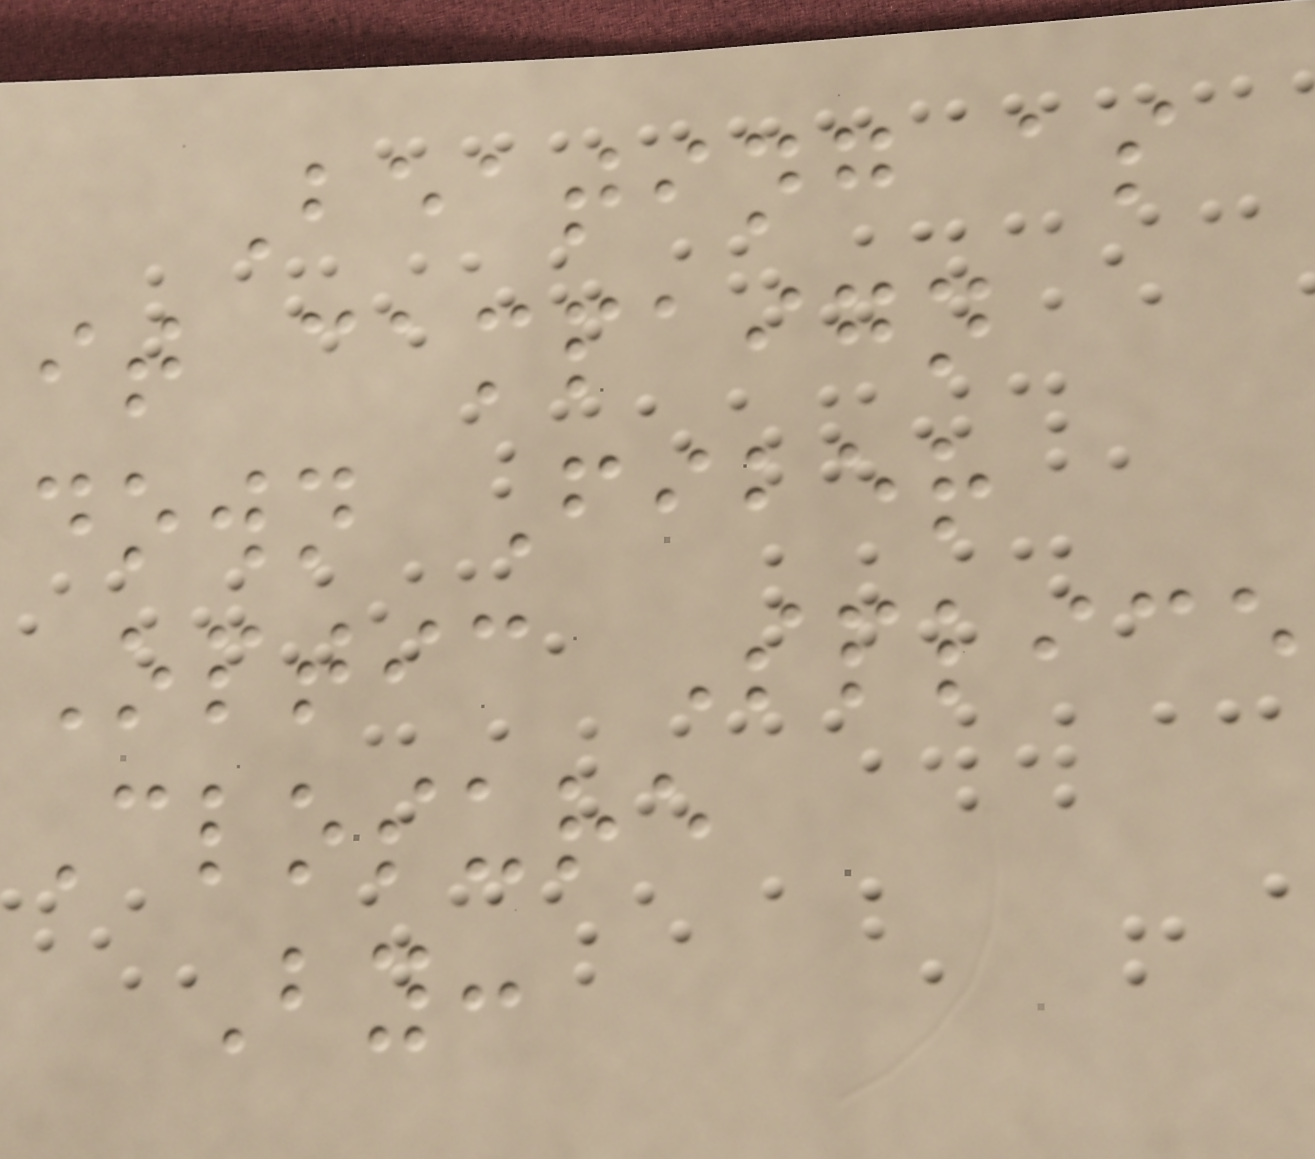Beating as
it campaign
down Fiber
Optic Splice
Closure
By:
